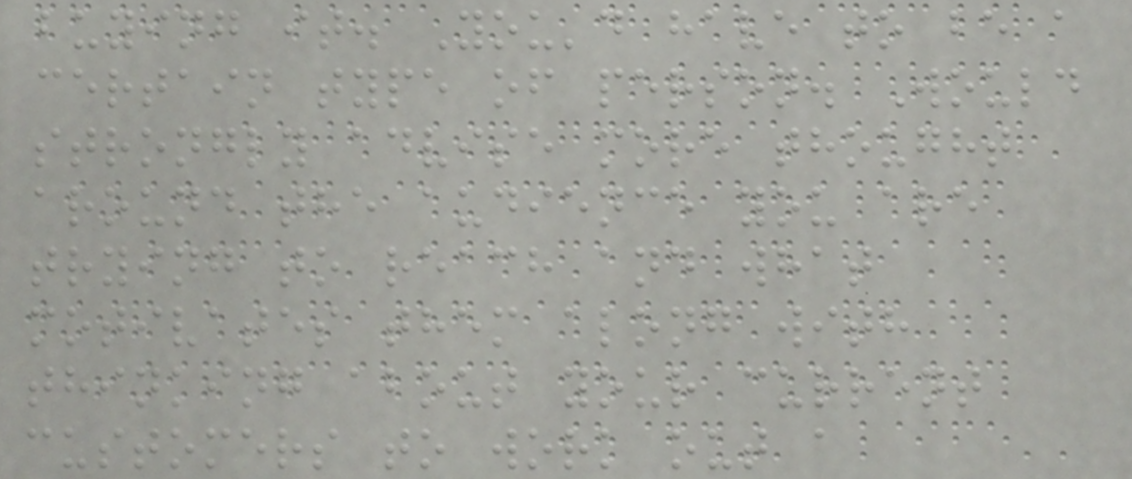buying it. You'd have to be a
certain type of person. Would
strongly advise more thought
around the audience you are
trying to reach and what
motivates them along with
thinking about your current
customers to work out a
